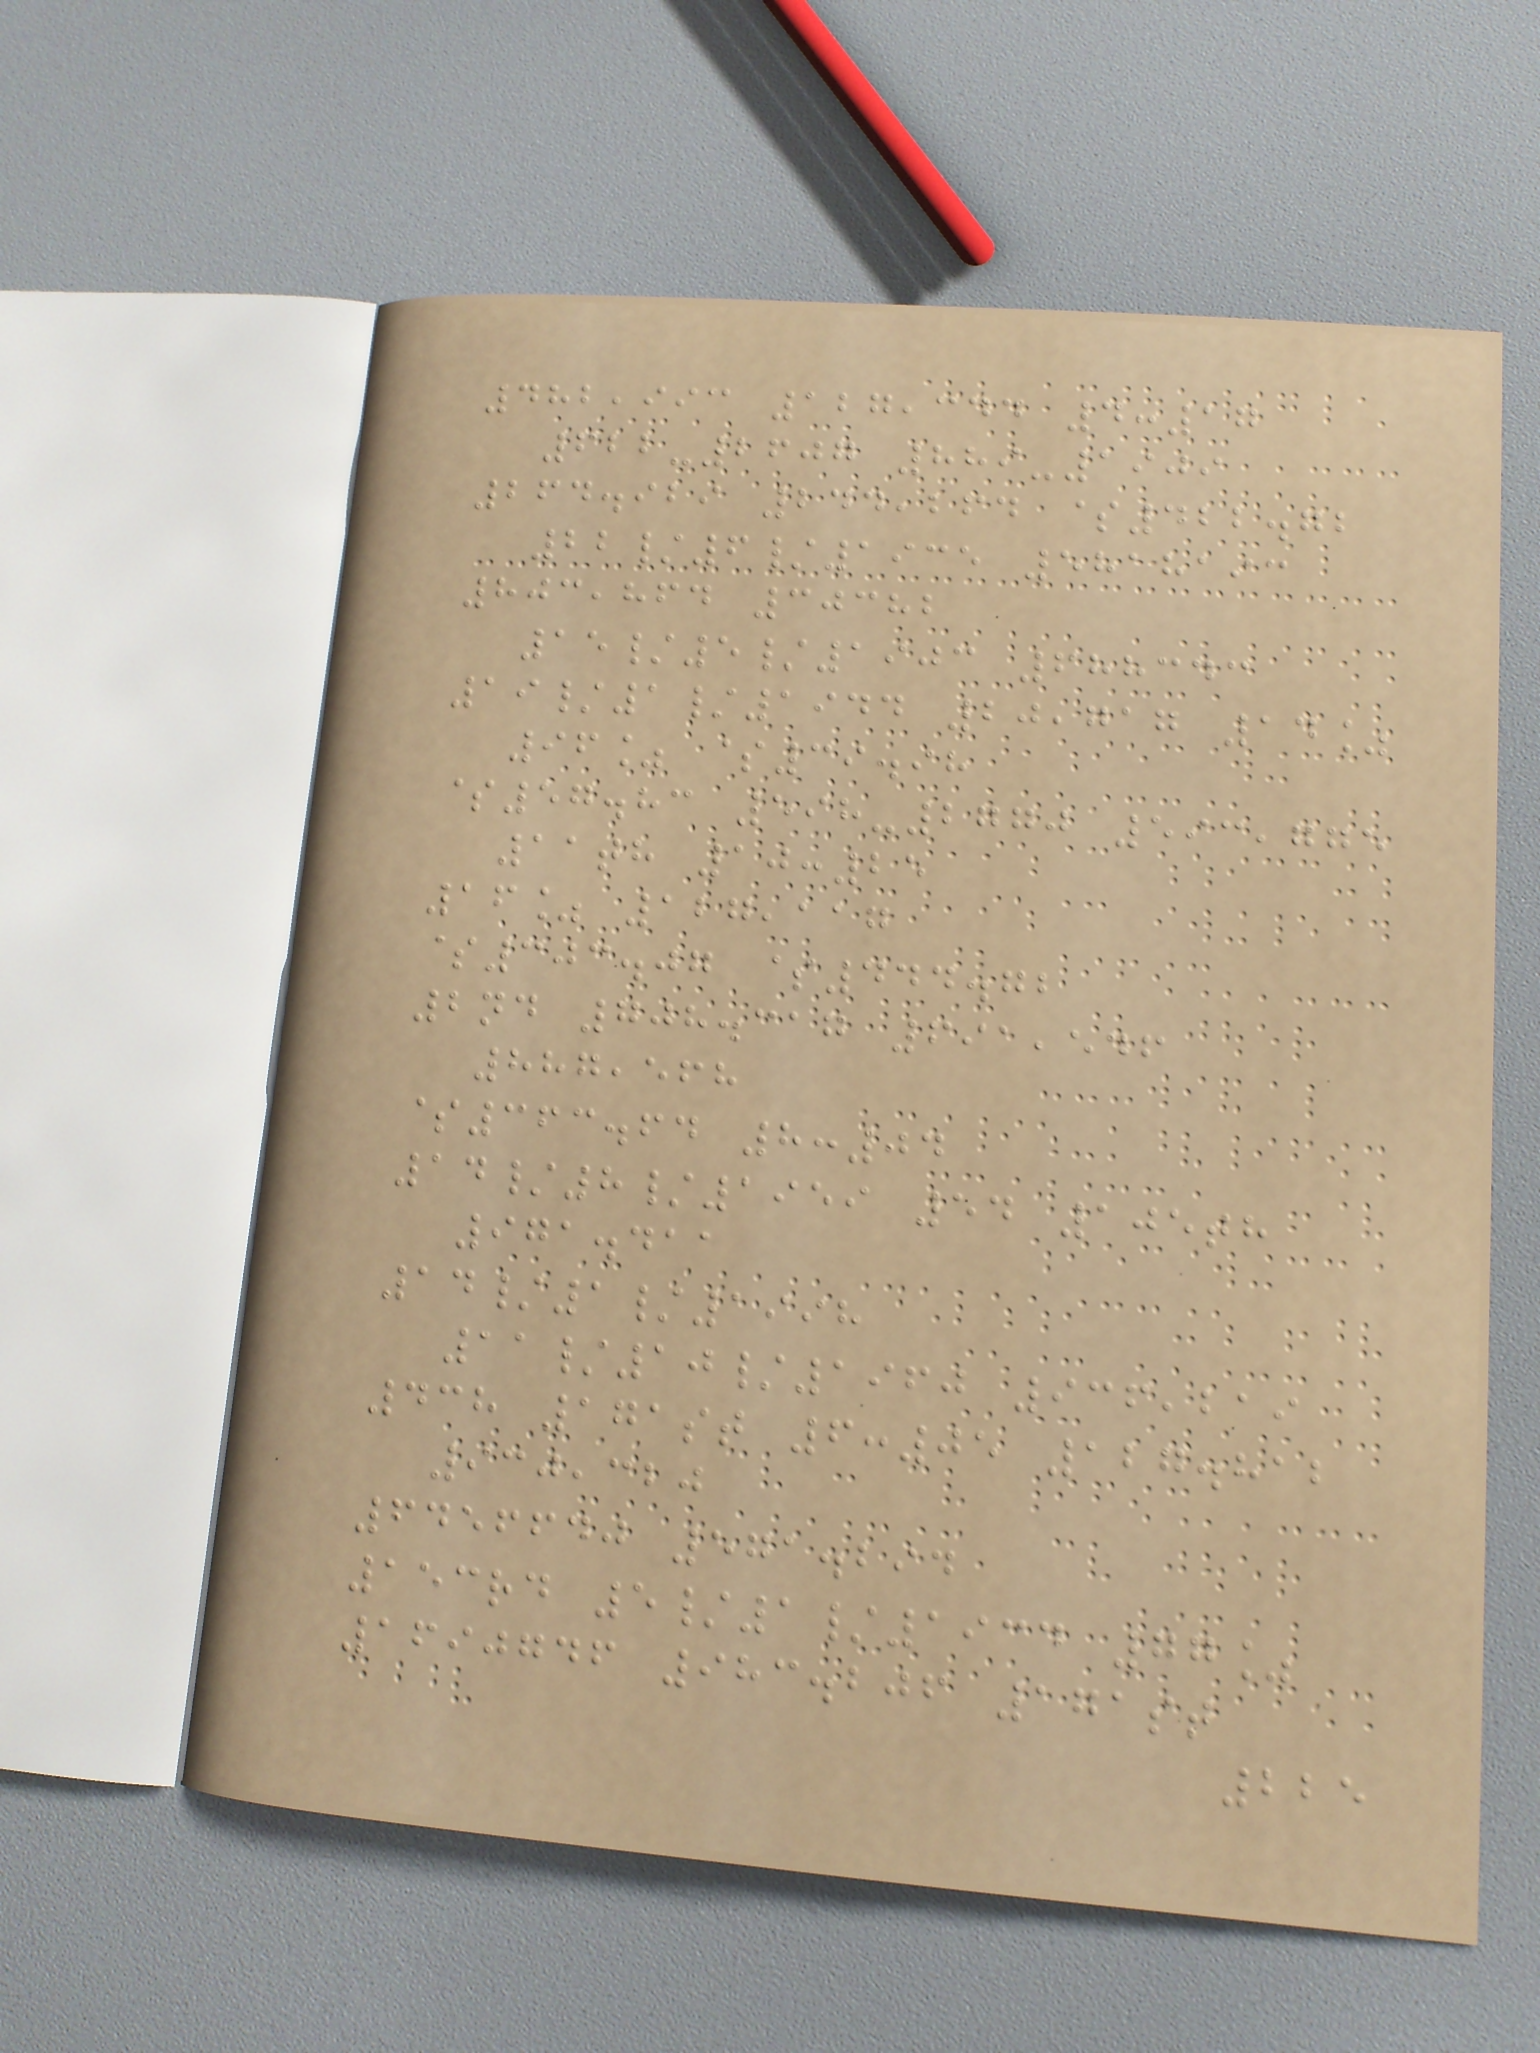482,993 127,344 4:17
622-2607 889-1909
264.929 244,264 $422.72
22/6/1935 5818193
803,864 30382
15/5/1903 688343
19/1/1944 20,717 14%
96% $39.98
$57.83 598-2770 593,775
11th 10:25
16% 127,117
$303.07 $444.72
2nd 708.317 691,546
887,568
$363.64 8:04
14/8/1959 54 105th
971.411
14/1/1998
11/10/1960 936,219
438 171st 6:05 127.812
930,320
6456640 571.294
153rd 5/1/1934 77%
1690746 983.206 171st
225
